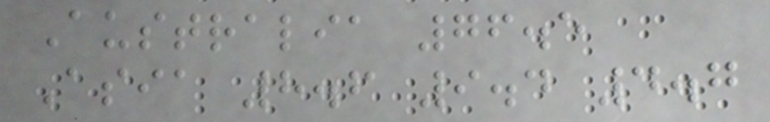Australia 76.5
Asia 8.6 9.4 4.7
